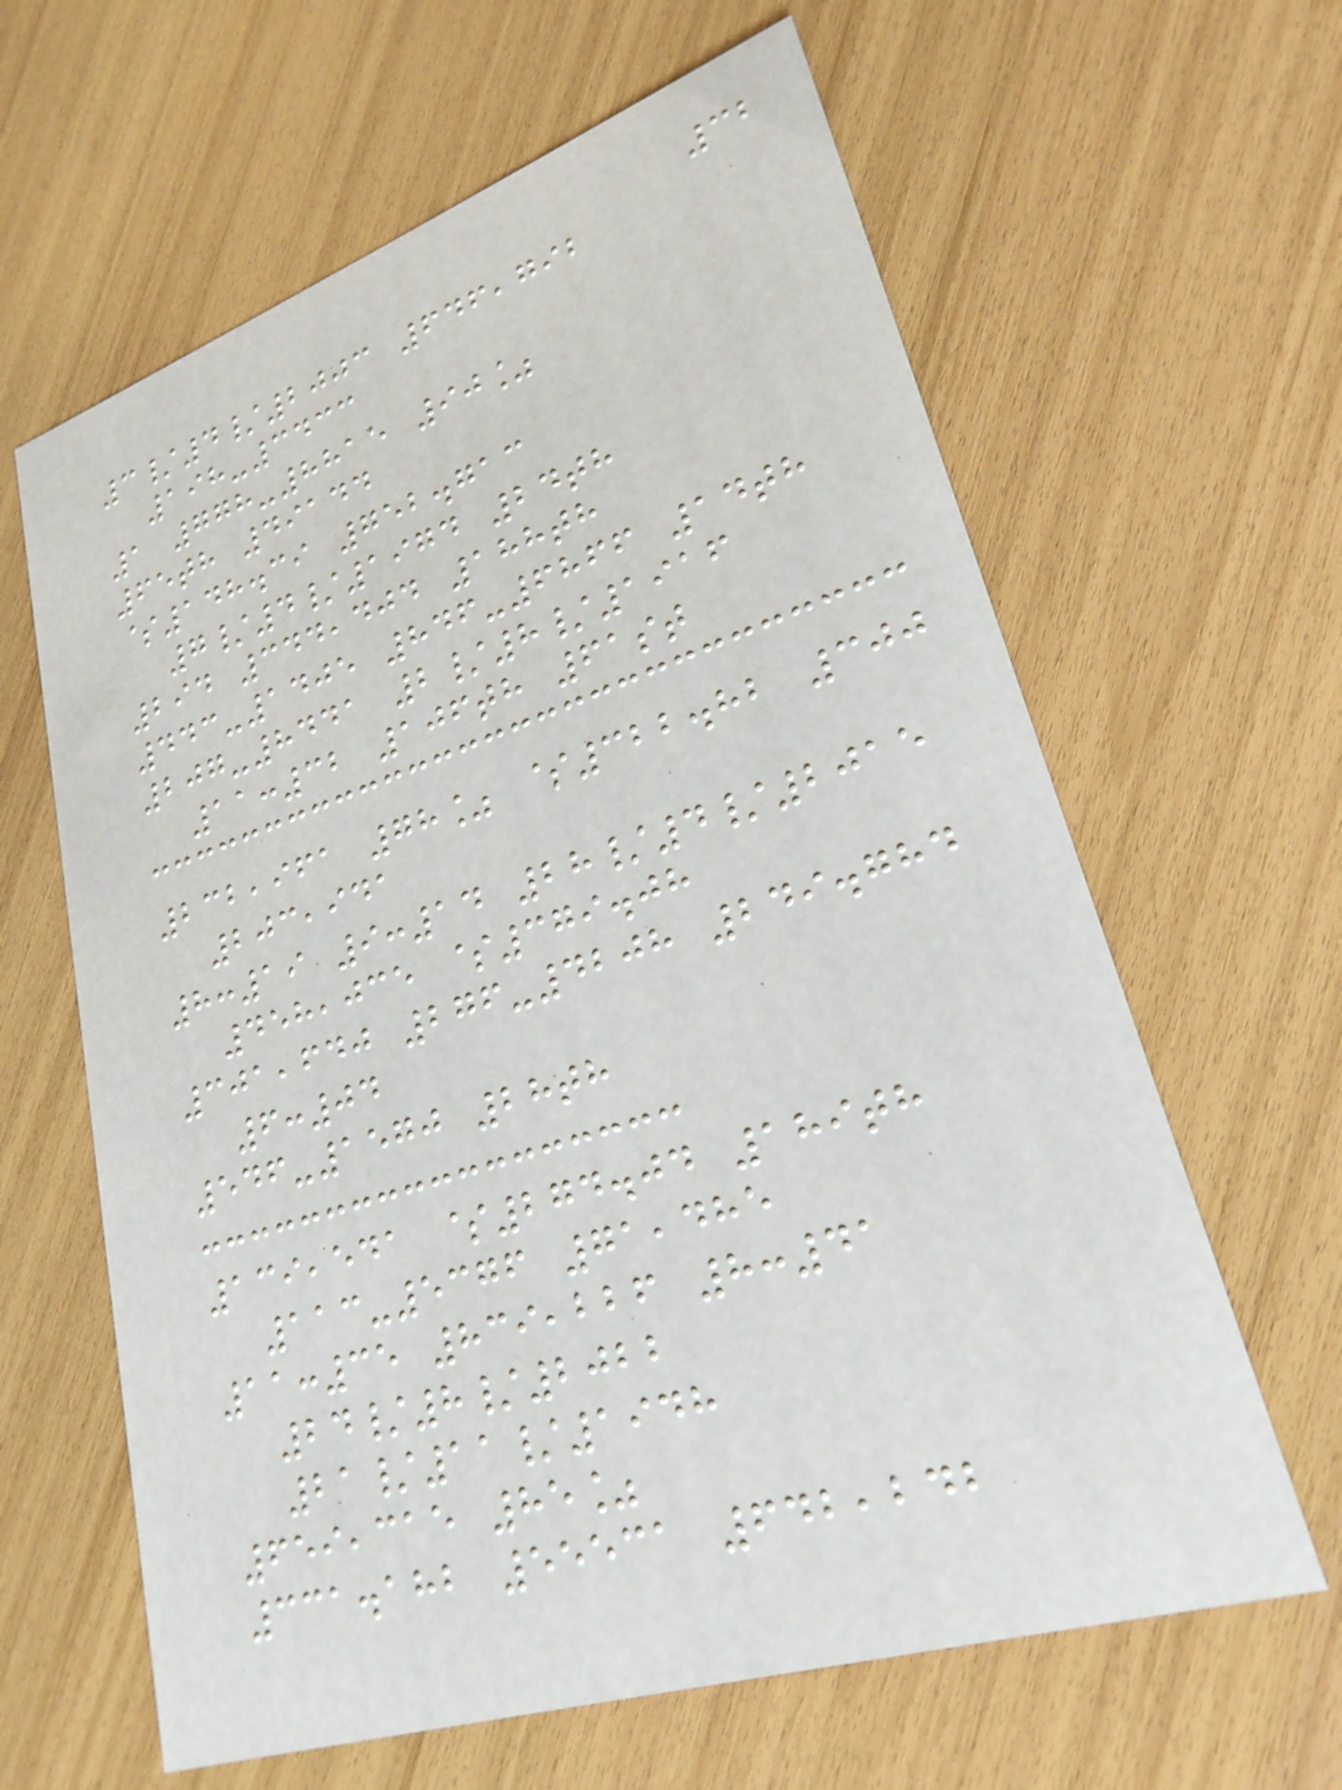32
3/4/2003 646,792
198-3433
1 778-8815 90%
65th 49144
$148.39 752.713
7/4/1974 24th
294 344,404 188th
443-1405 846-6866 14th
207-8441 2/8/1916
11:32 106th 61st
232,961 78% $322.82 300
203,941
8:19 9:14 28/4/2015
458,035 $379.08
301,640 276-4208 249.784
6:04
546-1570 28th
139,541 $274.04 189th
113-5376 71,485
11:35 839,226 8:41
24/8/2022
21/11/1948
659,315 85%
331.182 55531 642,242
